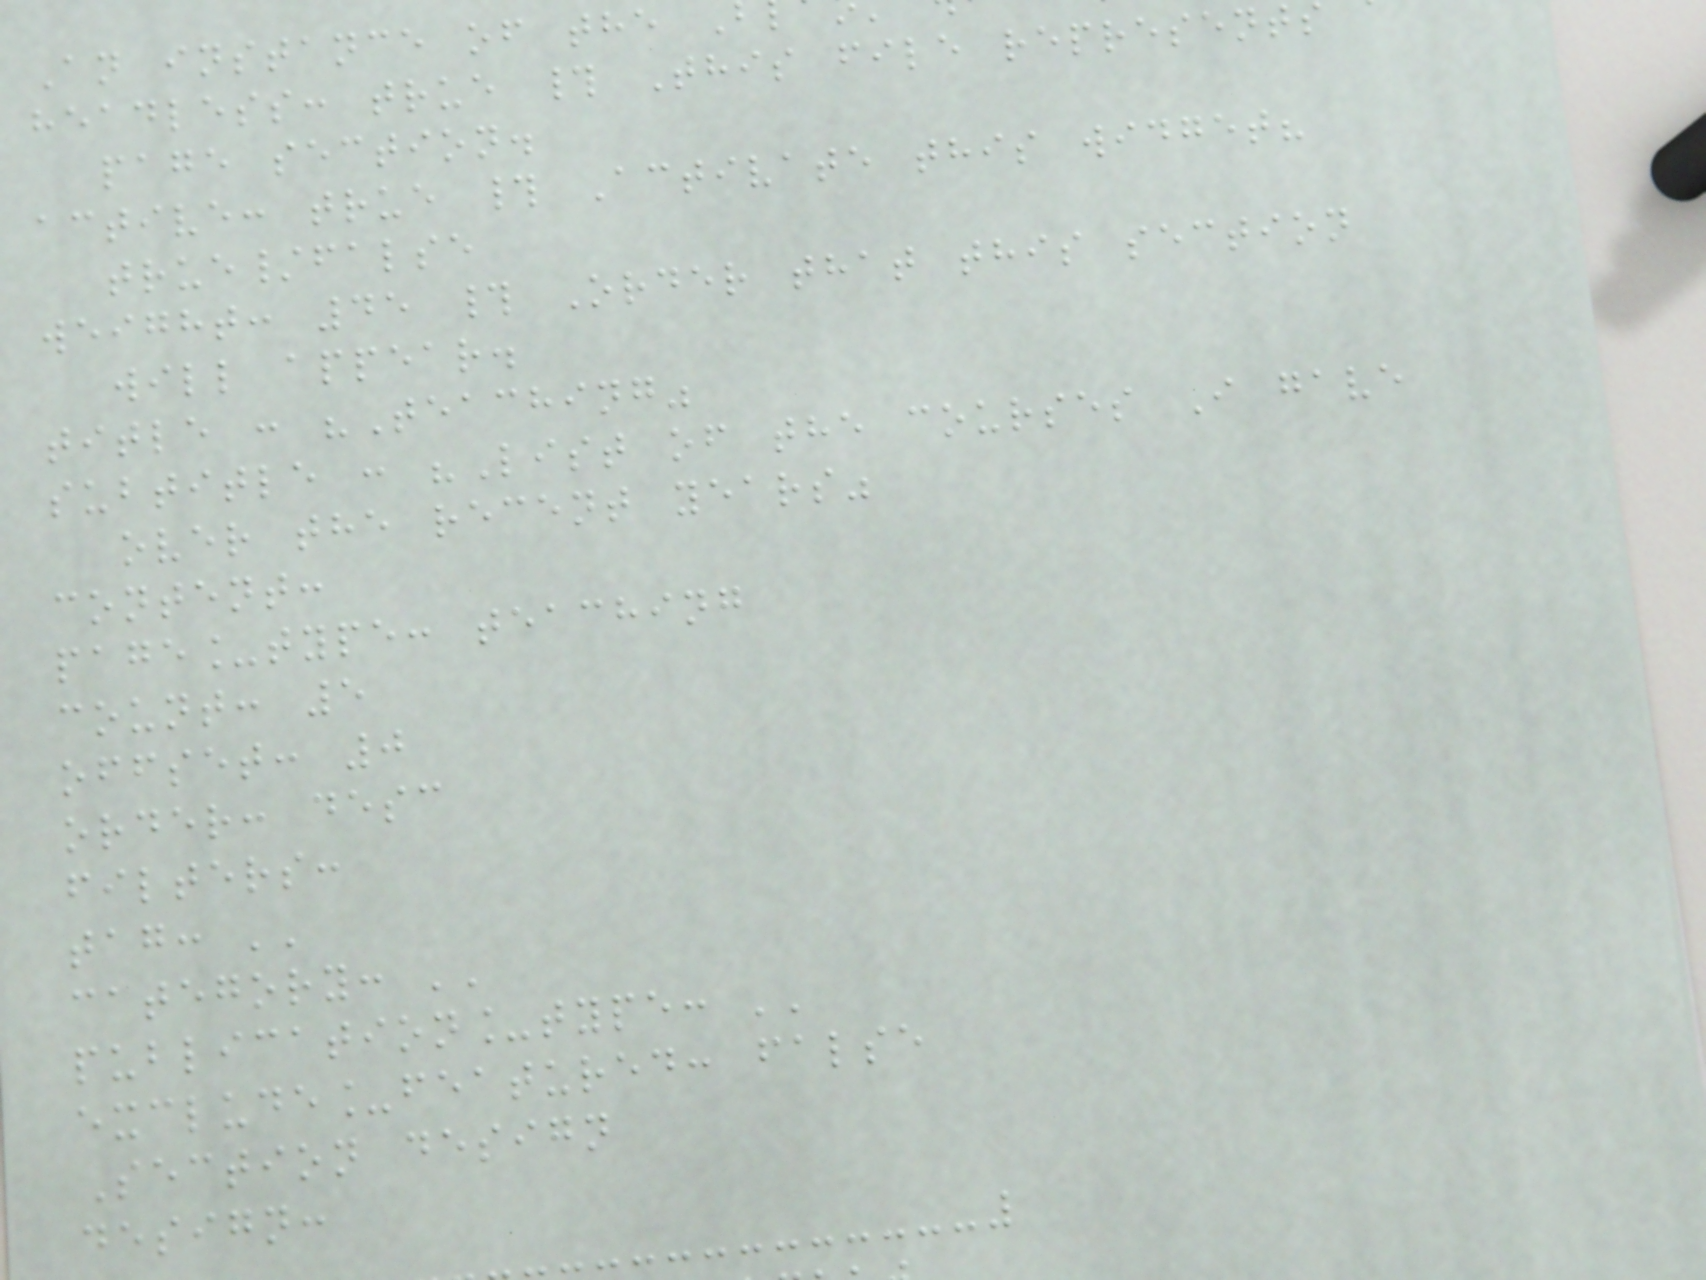An instance of the
headless: true # This file represents
page section.
active: true # Activate this widget?
true/false
weight: 45 # Order that this section
will appear.
title : "Teaching"
subtitle : "List of the courses I gave
over the recent years"
content:
page_type: teaching
count: 5
offset: 0
order: desc
filters:
tag: ''
category: ''
publication_type: ''
exclude_featured: false
Section design
design:
